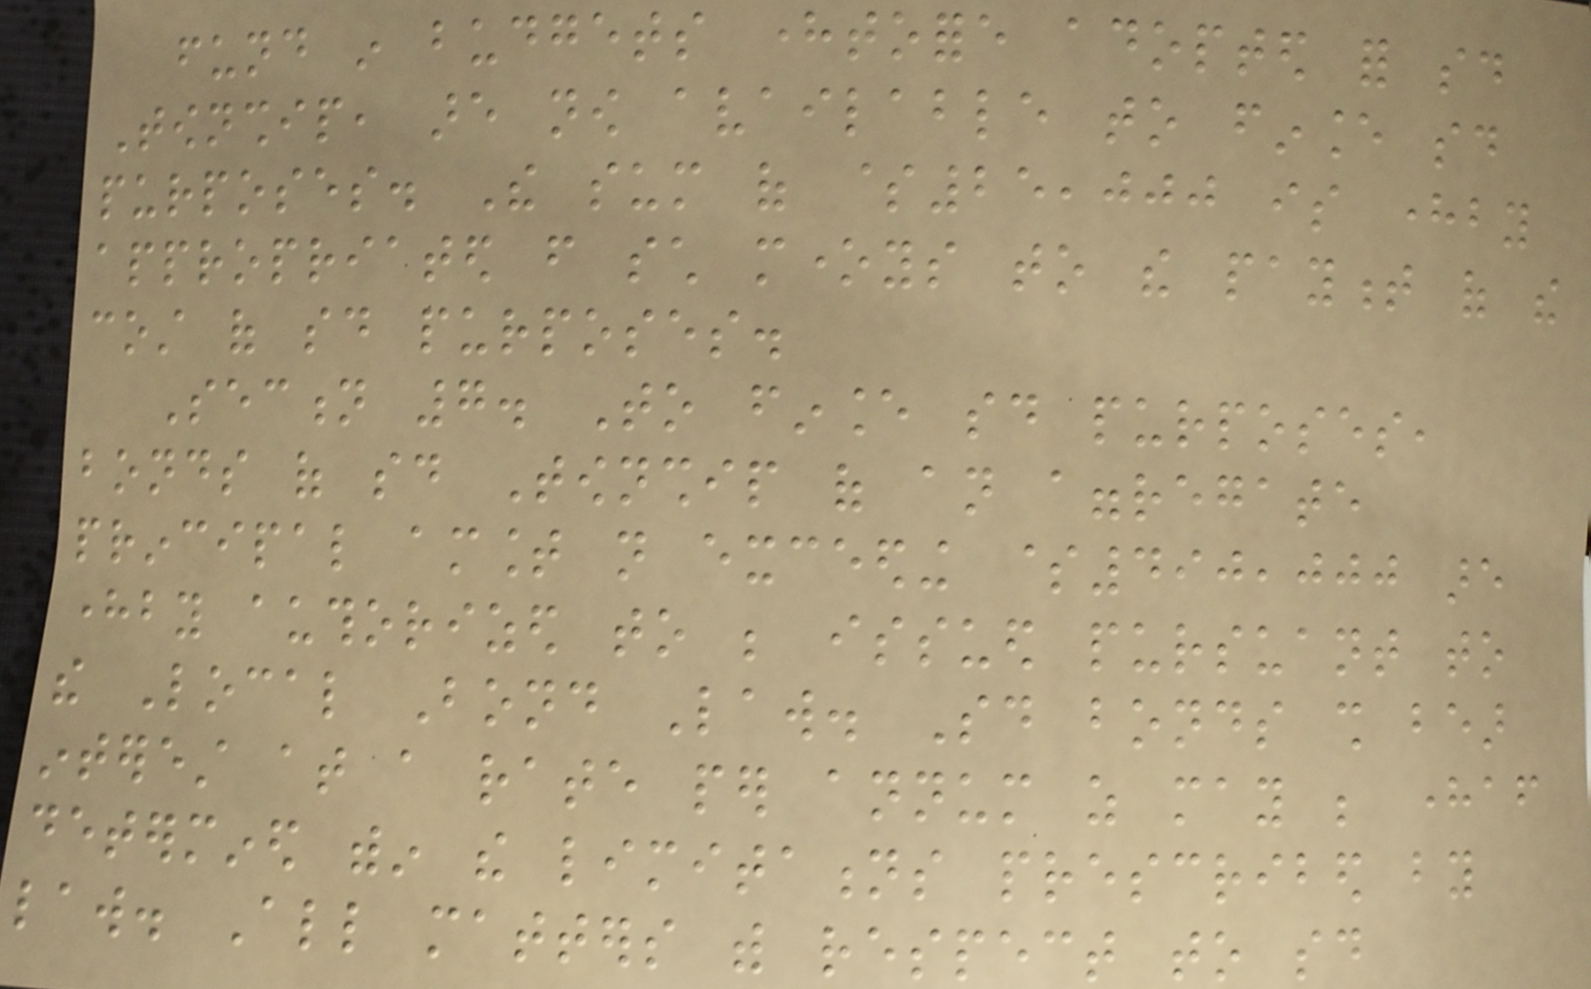fund in budgets heretofore adopted for said
Township, are now available to finance said
purposes. The sum of $25,000 is hereby
appropriated from such moneys to the payment of the
cost of said purposes.
Section 7. To finance said purposes,
bonds of said Township of an aggregate
principal amount not exceeding $490,000 are
hereby authorized to be issued pursuant to
the Local Bond Law. Said bonds shall bear
interest at a rate per annum as may be hereafter
determined within the limitations prescribed by
law. All matters with respect to said
